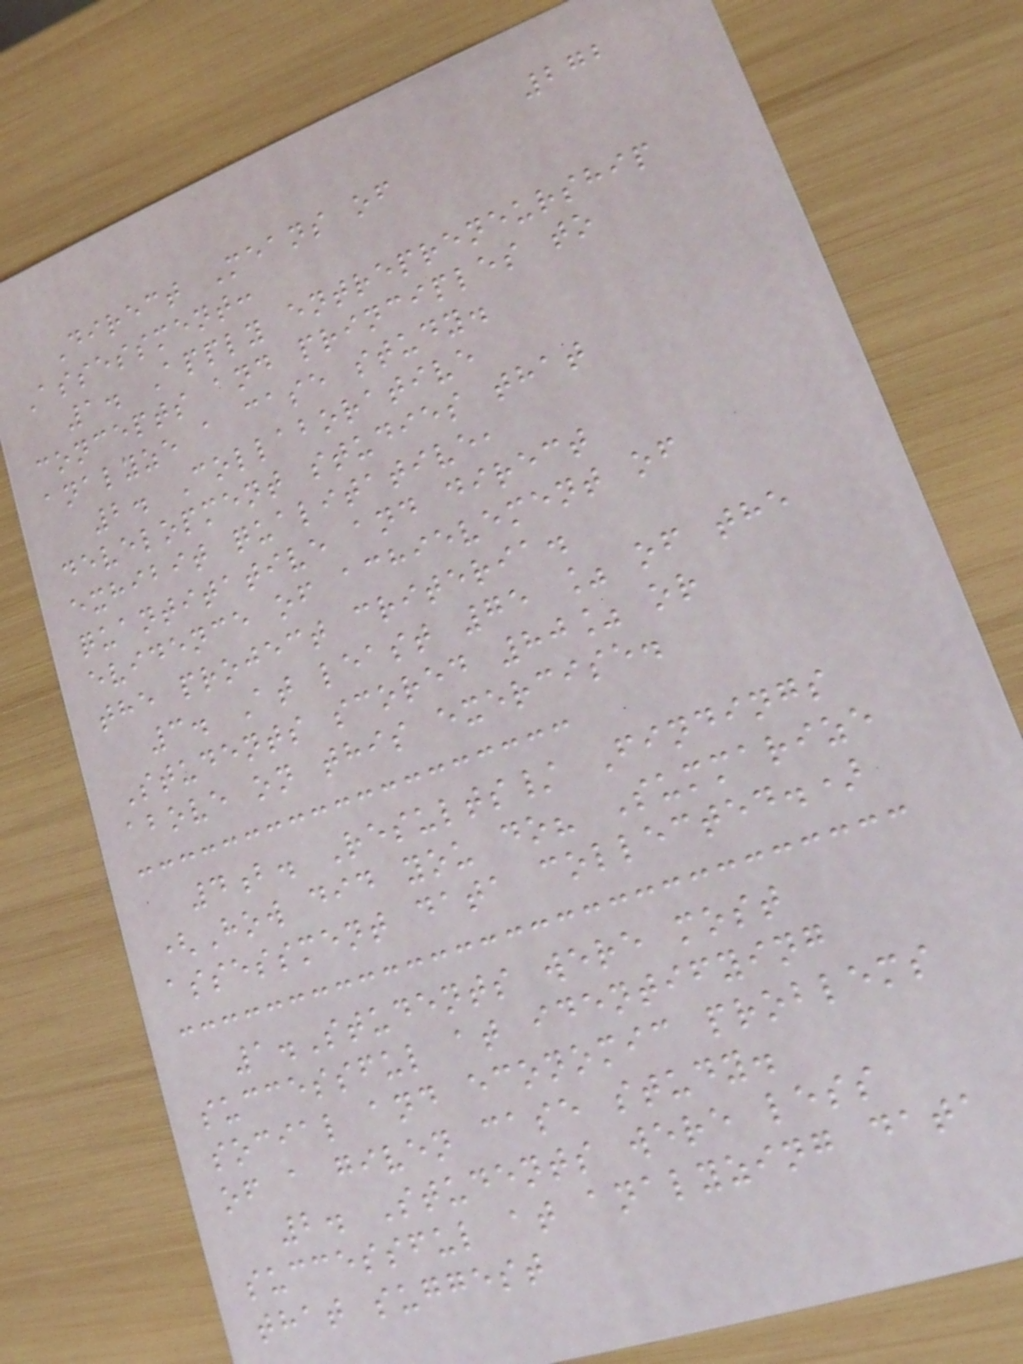272
Direct Means of
Assessment:
1. Apply entrepreneurship
concepts and principles to
analyze a case study.
2. Collaborative
development studies that
exhibit qualitative,
quantitative and direct
evidence of achievement of
the project criteria.
3. At least 75 % of the
Students scored 80% or
above on this exercise.
4b. Results/ Findings
(How did you do? Summarize
assessment data collected.)
1.Students were most
successful at identifying
social and economic problems
of a given case study.
2. Students were less
successful at analyzing data
that suggest
